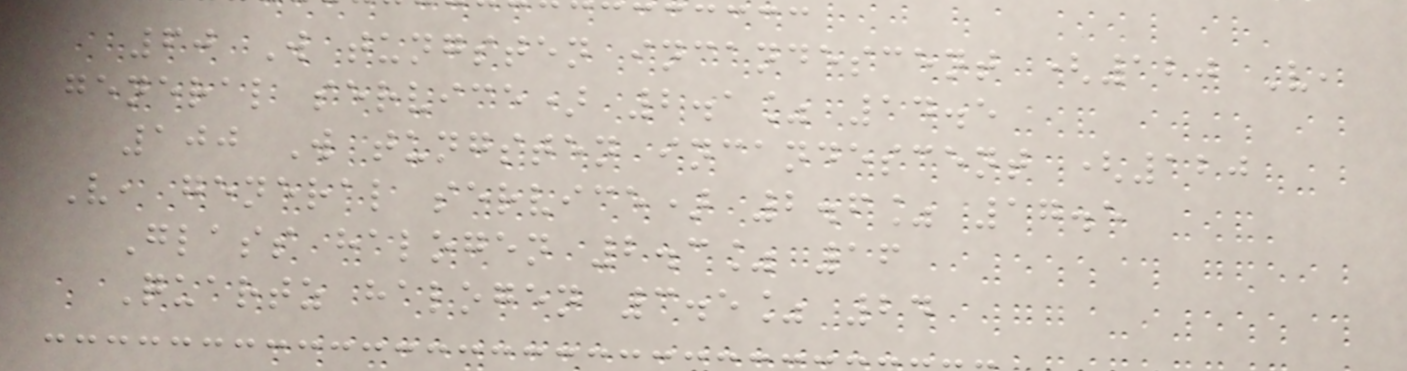60 W tungsten incandescent (120 V,
general service) 2.1% 14.5
100 W tungsten incandescent (120
V, general service) 2.6% 17.5
Glass halogen 2.3% 16
Quartz halogen 3.5% 24
